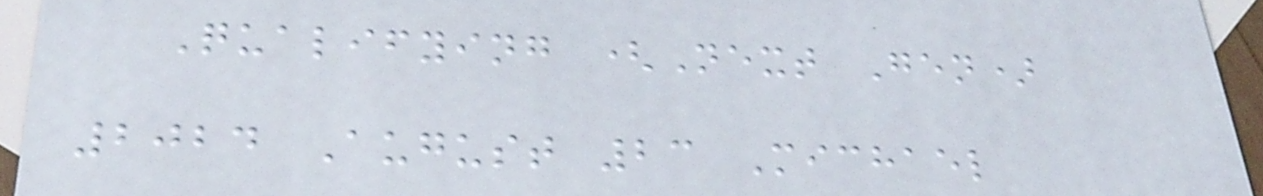Qualifying (Next Gen)
2024 August 23 Michael
